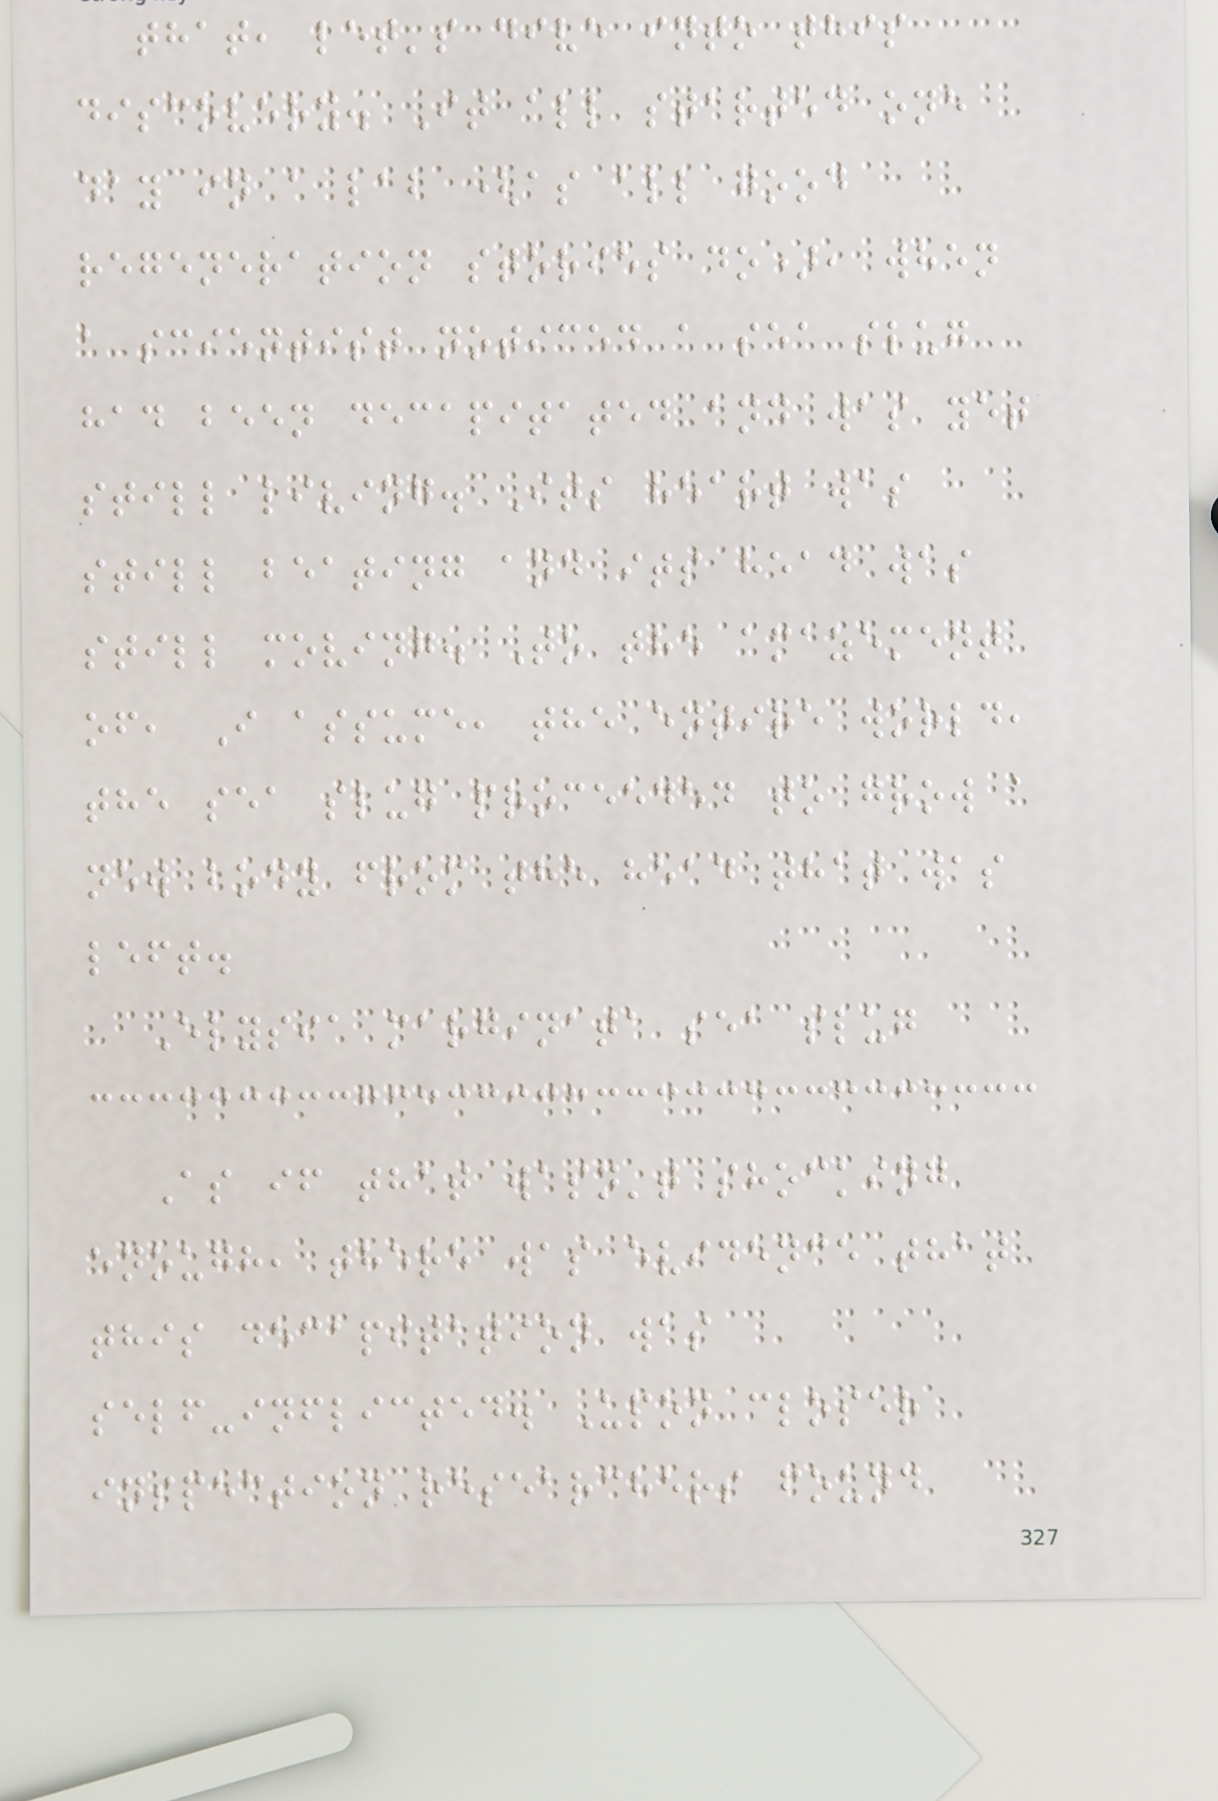that, let's dive into this
discovery. It all started one
day in a lab (as all good
regeneration stories do), when
a scientist noticed a sea slug
had been decapitated and was yet
still living. Its heart was
still beating and its head was
still moving. To the amazement
of, I assume, the entire world,
the sea slug proceeded to grow a
new body from the head that was
left.
Elysia marginata sea slug
As if that wasn't shocking
enough, there was evidence that
this decapitation was
self-inflicted. Upon closer
inspection researchers found
